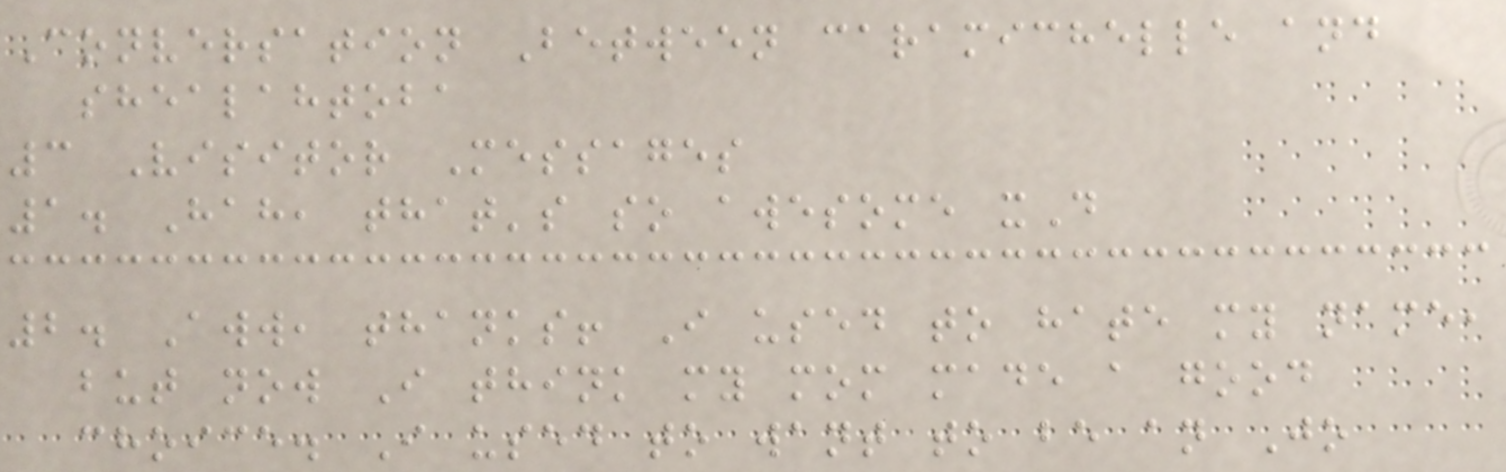Conversation Between caramichelle and
shealahtoba
3 Visitor Messages
1. Hah, that's so awesome xD
2. Aww, thanks! I used to hate my name,
but now I think my mom made a good
choice. I used to want to be an Jo
